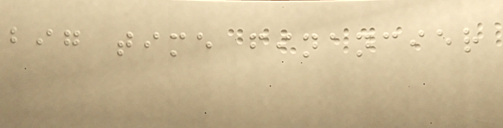big time financier
